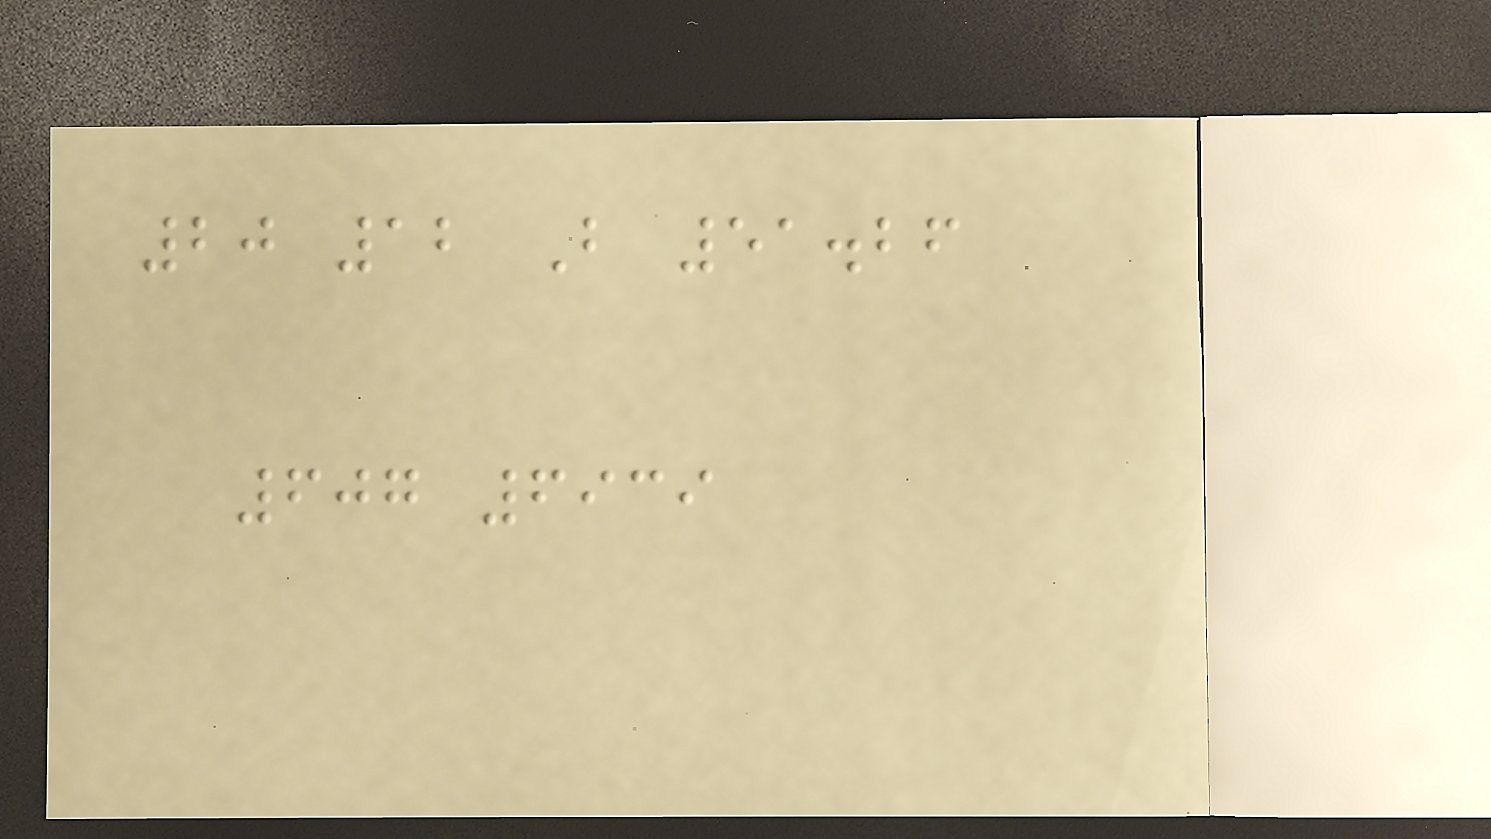20 12 B 51.26
607 6939
